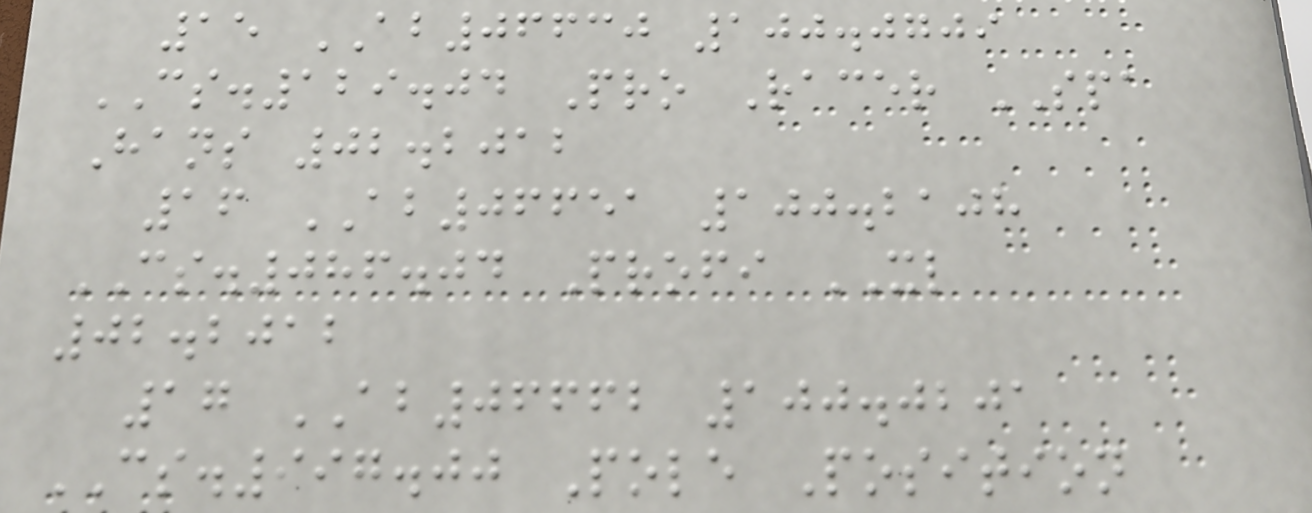15 AB06630 100.0709
CS.129.04 Pro Racer SPA
Hans 02.2012
16 AB06651 100.2108
CS.086.04 Profi XL
02.2012
17 AB06662 100.0201
CS.997.00 Pole Position
